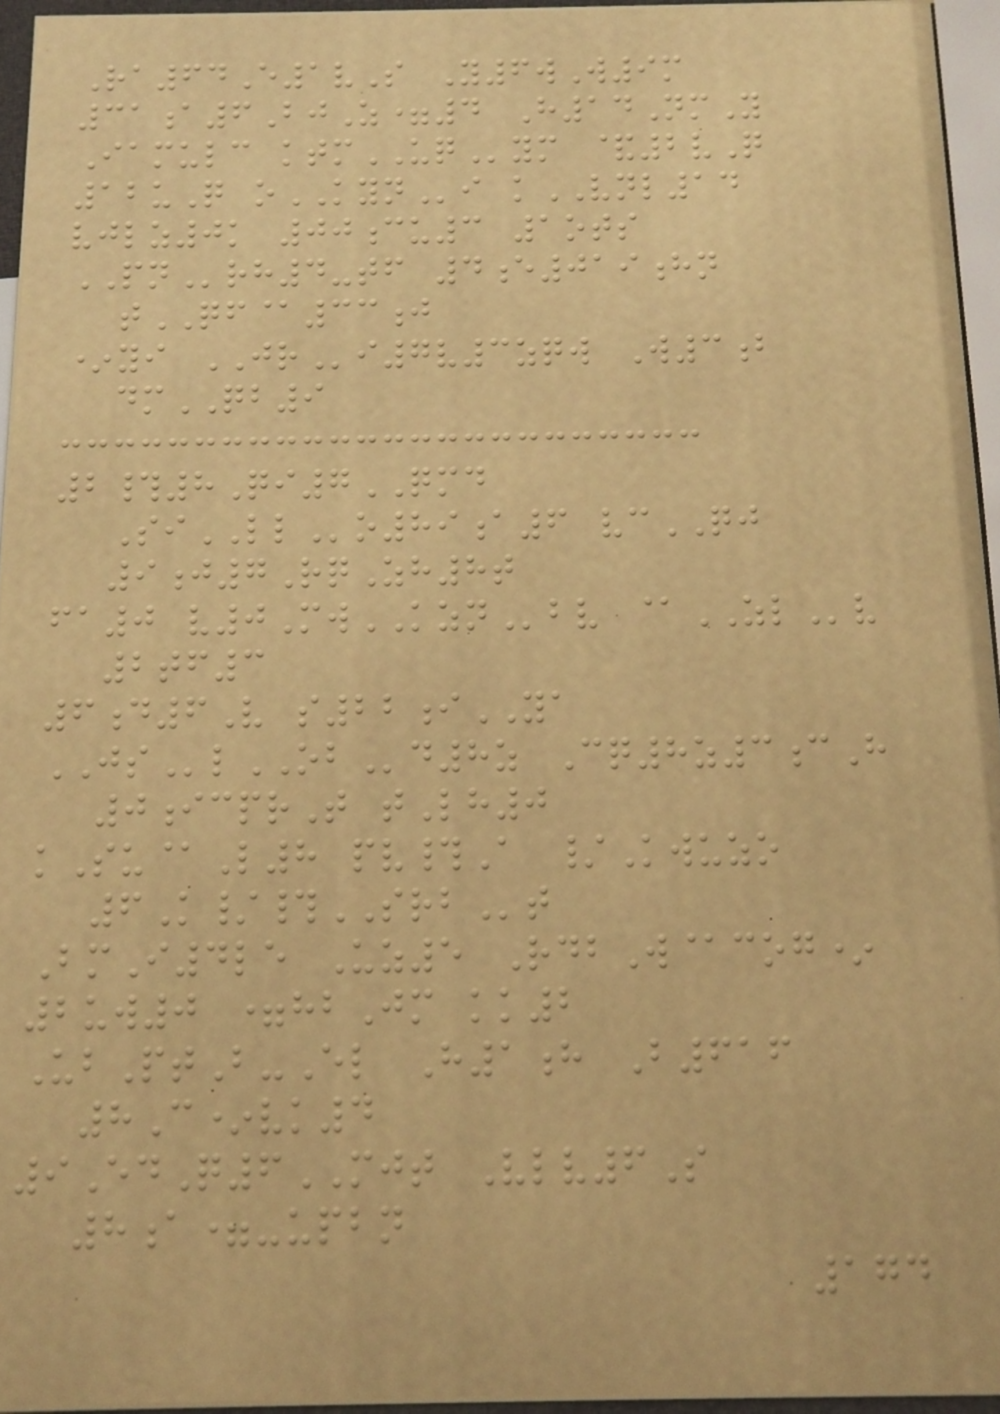Ra64E1vS Y6wW9m
31a6BjZ=4 H14NmY
Iamulc ktmUQym &2vQ
12uQ oKYNi kVNL14
vjlz0k 00cu3 1ots
PNrh4-tf 4e019hn
tQF@33j
*yi JRi7v3zqw W3b
dmQB9
2#8Qi7QMD
SiLLo89a6 vcQJ
9j7RqZh8t
fa0 v0MwKZNbv @ZLv
2tf3
6d6V s22iYA
JSlOBd8z Cq8z3cH
0icprT tLh0
kSu@L8 pv#A /Kwuzo
6K/#SRBt
BmI4le Uz5 RdbW@cog*
2uw0 =hbJm kk2
UbPtB-El H1h B616
8C*vk4
9EdQ6MJT Vlv6S
8a=-upbn
174
